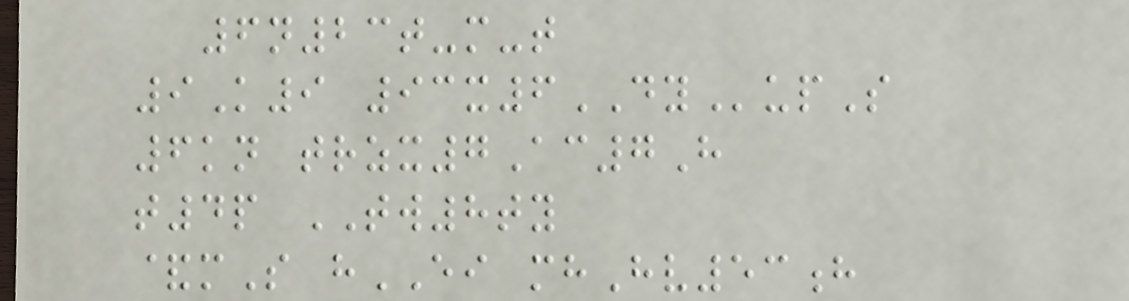6n23t-m-t
9K9 93x6DYupS
6kn trzx7Ac7H
t4p TW8ty
&mS hEI mhHv53h
